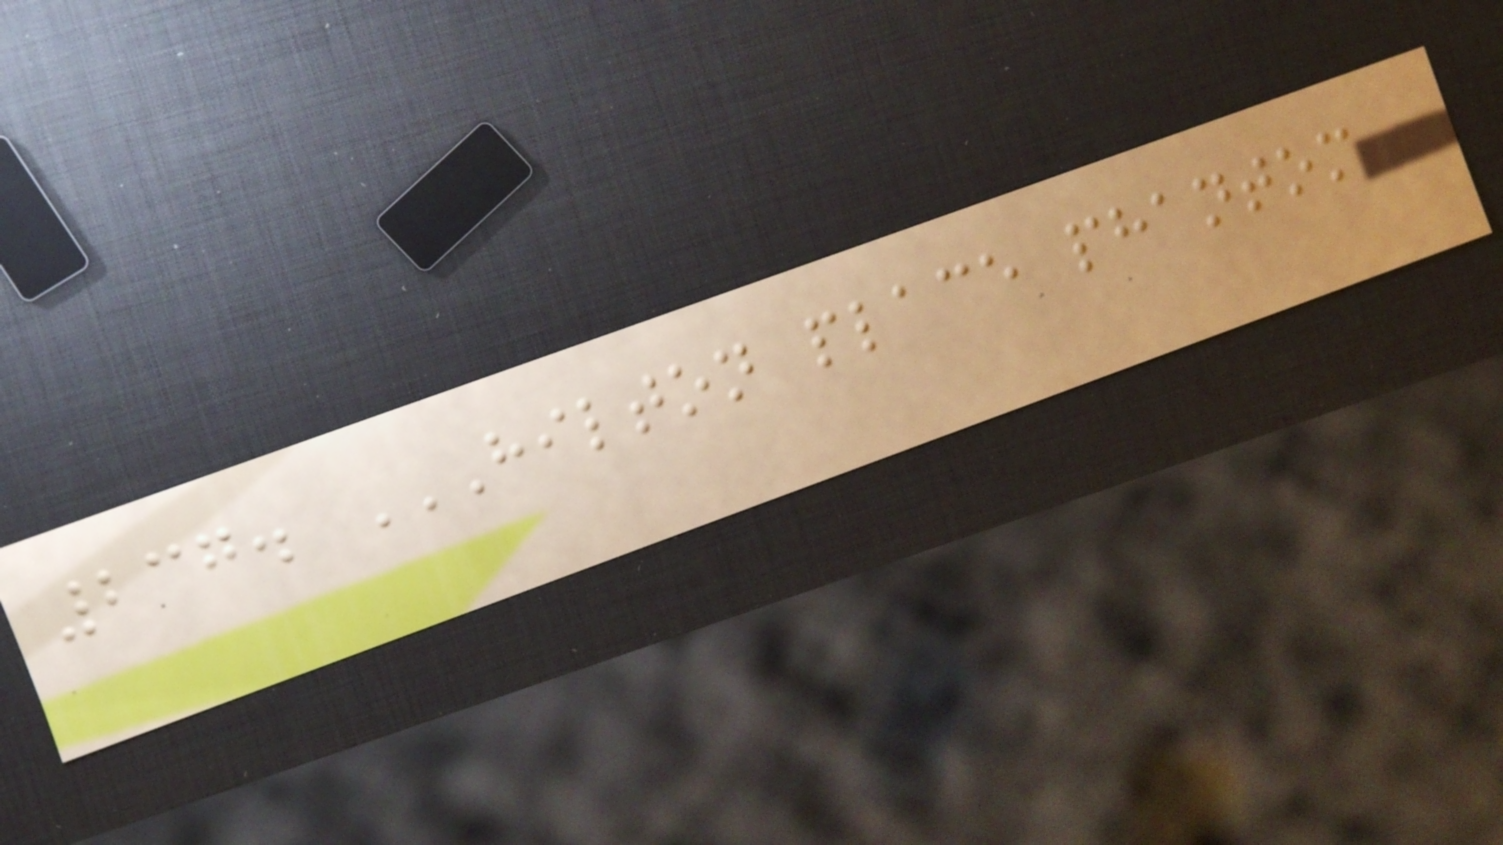237. HILTON PLACE PHANTOM
